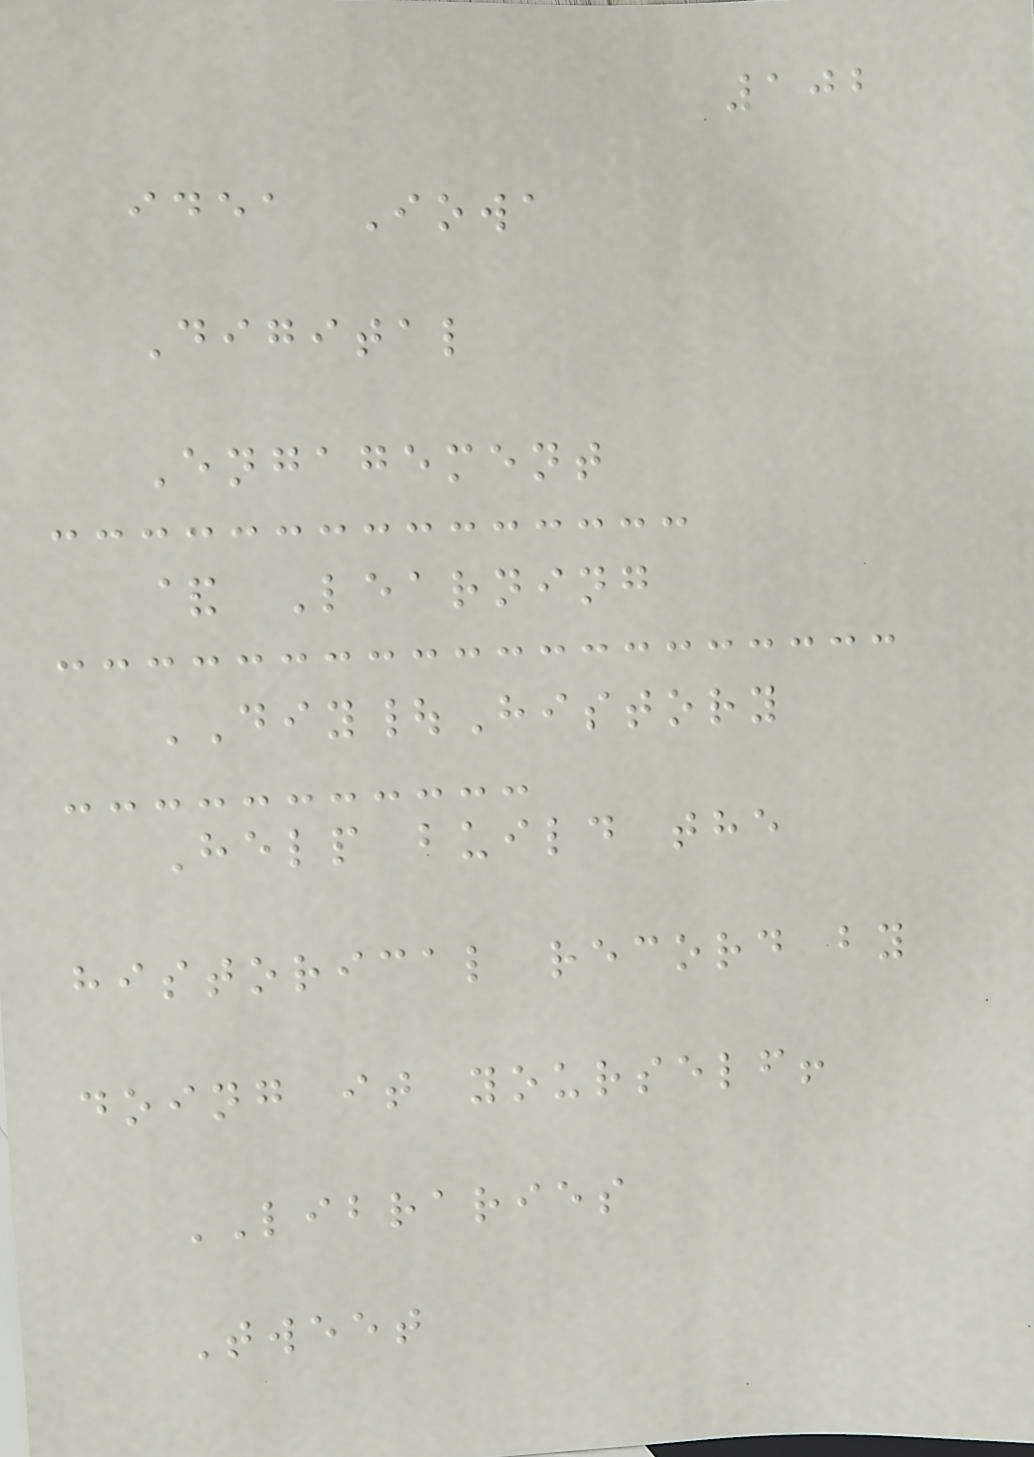102
idea Iowa
Digital
Engagement
& Learning
DIY|History
Help build the
historical record by
doing it yourself!
LIBRARIES
Tweet
